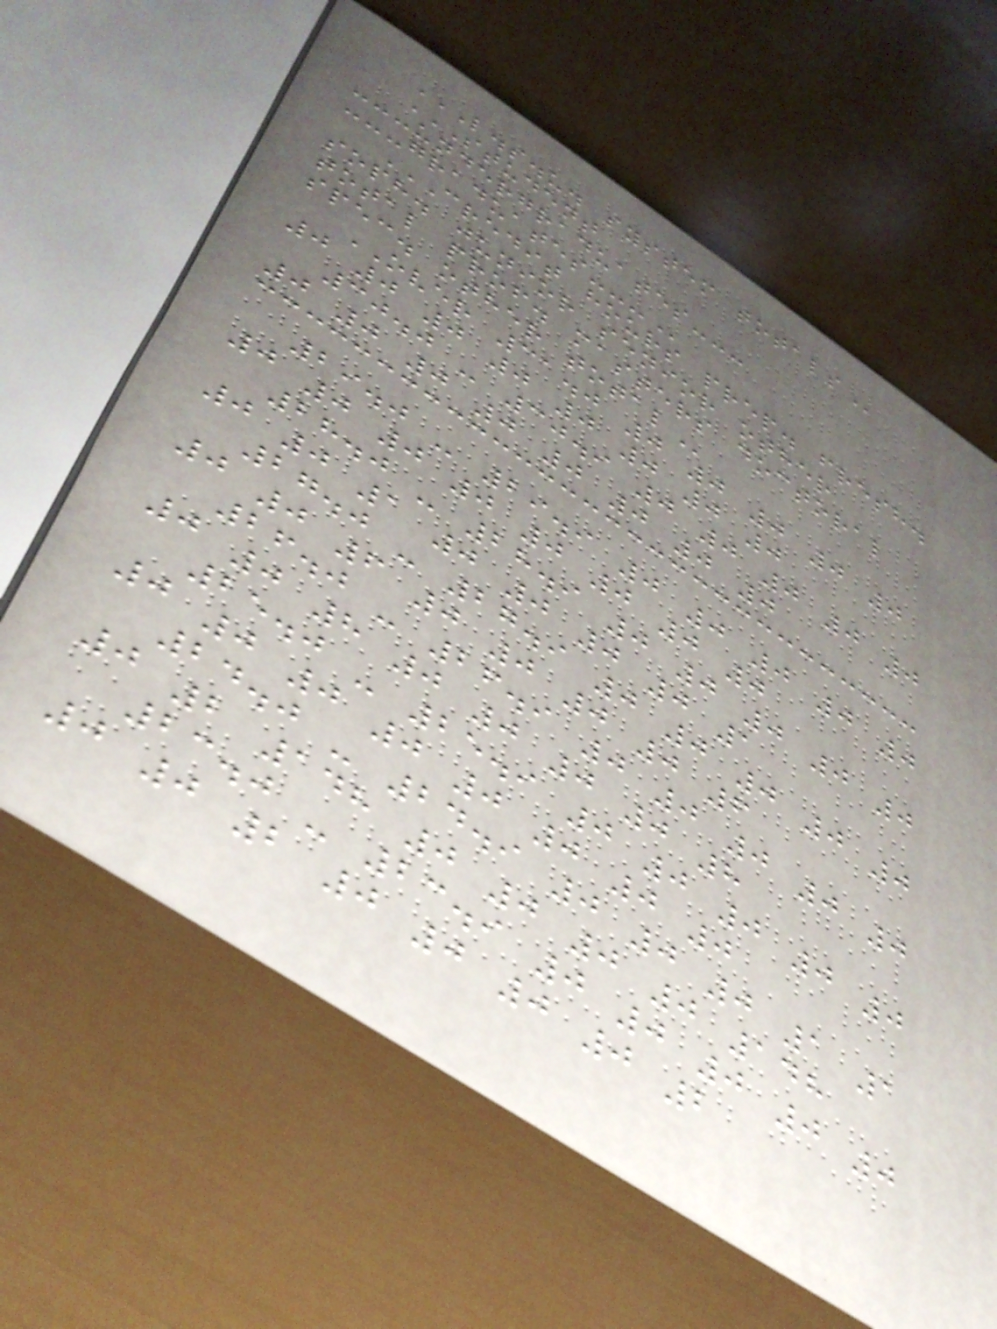L.S.U. SYSTEM TOTALS
STUDENT
---UNDERGRADUATES---
---GRADUATES---
CREDIT HOURS PREP. FRESH.
SOPH. JUNIOR SENIOR OTHER
TOTAL PROF. MASTERS DOCTORAL
SPEC. OTHER TOTAL
OVER 31.0 0 0 0 0 0
0 0 0 0 0 0 0 0
30.0 - 30.9 0 0 0 0 0
0 0 0 0 0 0 0 0
29.0 - 29.9 0 0 0 0 0
0 0 0 0 0 0 0 0
28.0 - 28.9 0 0 0 0 0
0 0 1 0 0 0 0 1
27.0 - 27.9 0 0 0 0 0
0 0 6 0 0 0 0 6
26.0 - 26.9 0 0 0 0 0
0 0 8 0 0 0 0 8
25.0 - 25.9 0 0 0 0 0
0 0 0 0 0 0 0 0
24.0 - 24.9 0 0 0 1 1
0 2 148 0 0 0 0 148
23.0 - 23.9 0 0 0 0 0
0 0 2 0 0 0 0 2
